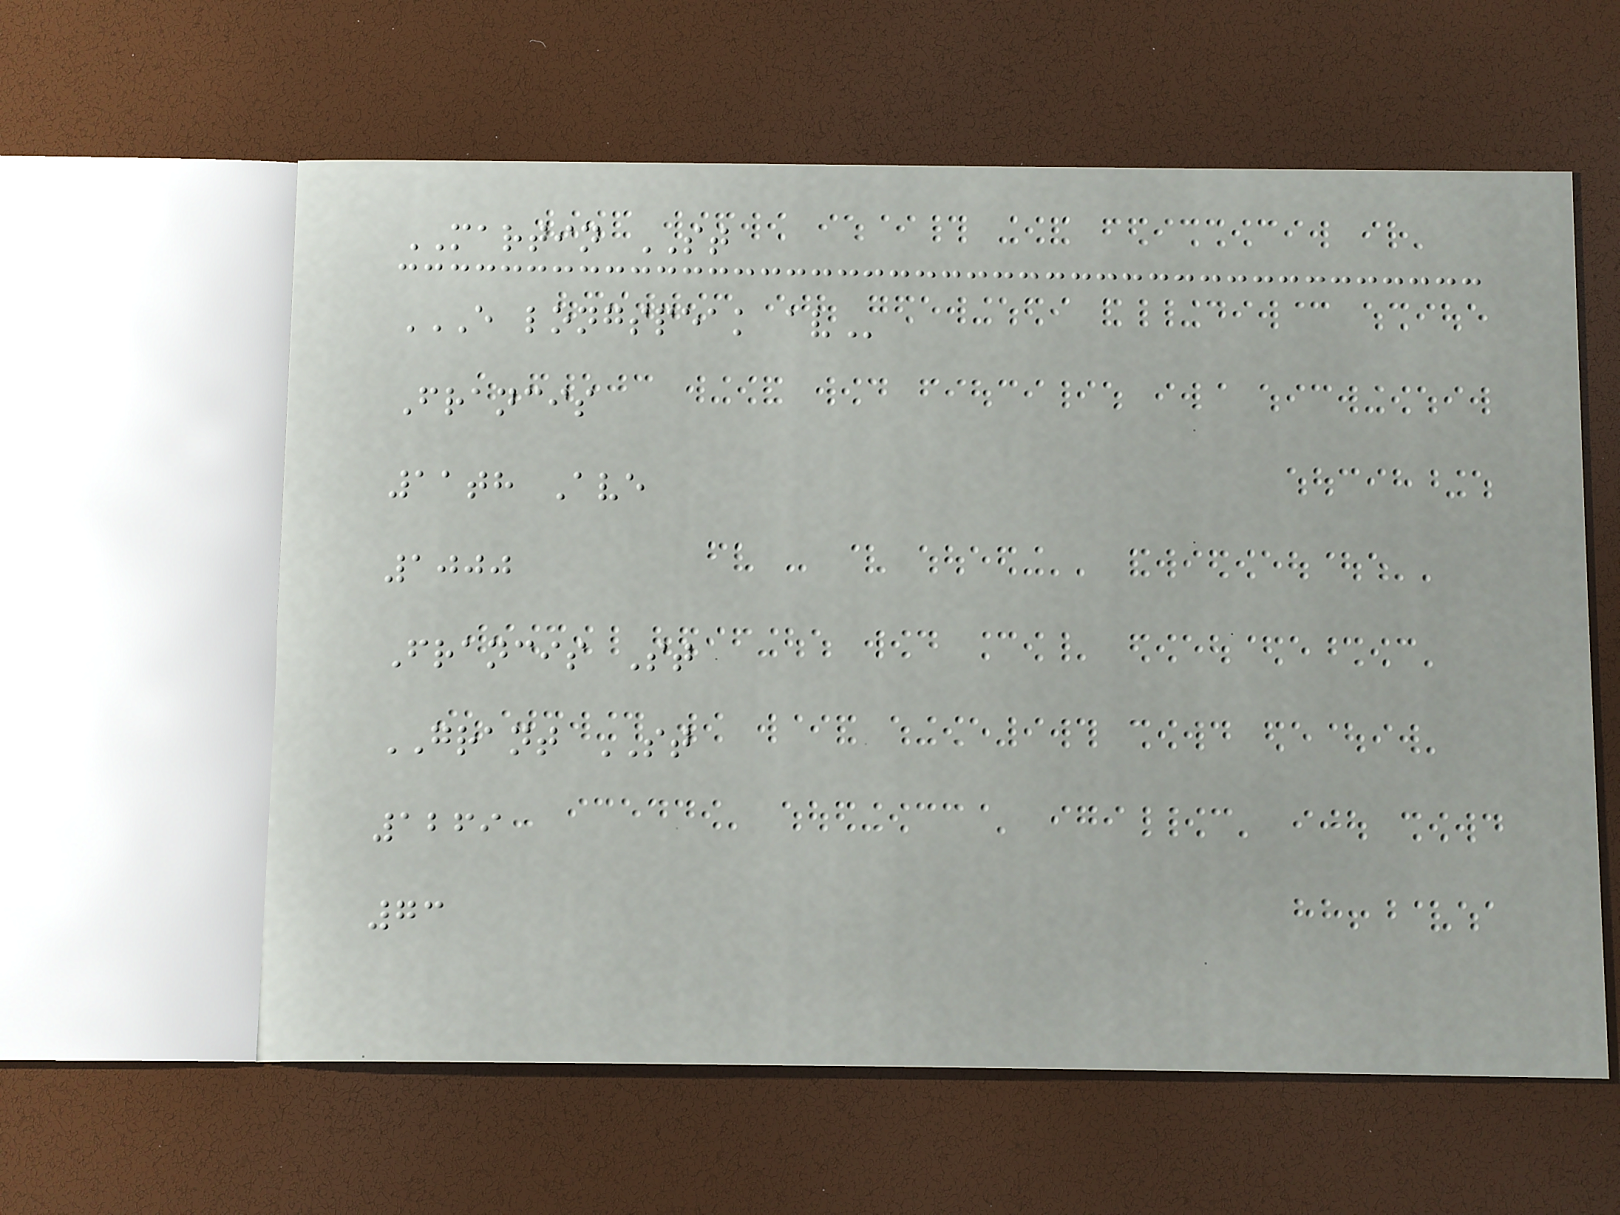MARTIN ST
E LONGSPEAK AV
Francis
11th Ave
1000
Francis St
GRANT ST
1269
73
